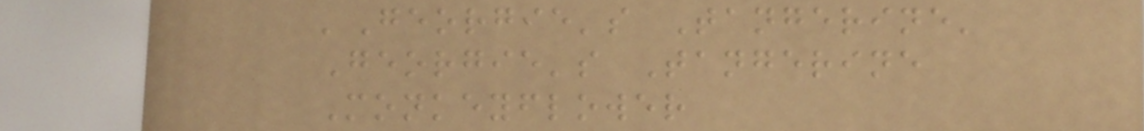'Georgie's Tangerine'
Georgie's Tangerine
Monkeyflower
